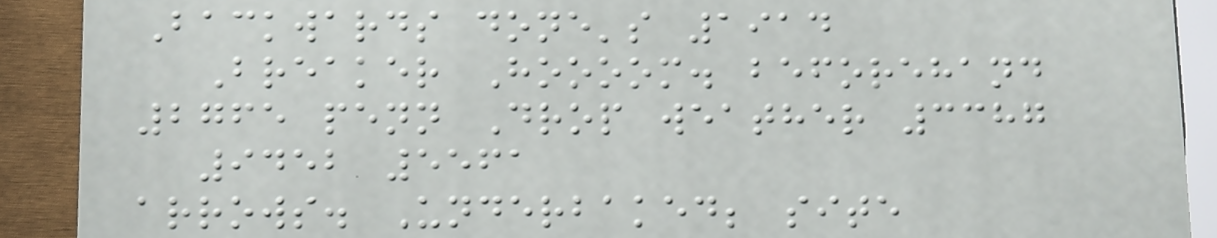Backwards done's 1914
Breaker Hoooom. beforehand
2765 penn Drop weather 3387
9452 5561
arrows. Underbaked; site
